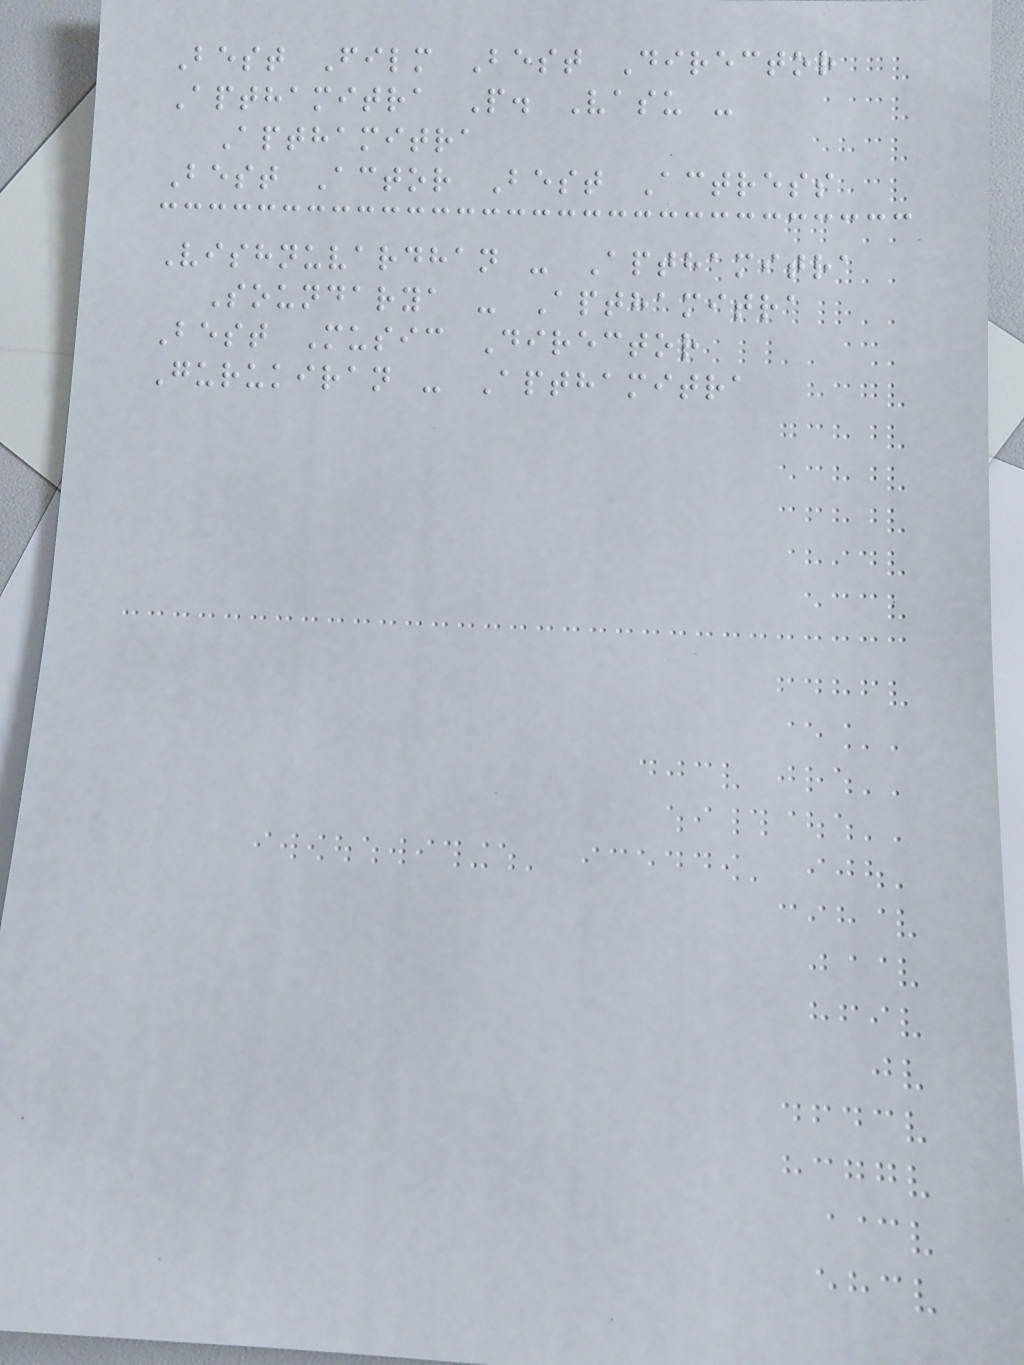Best Film Best Director
Apthamitra P. Vasu -
Apthamitra
Best Actor Best Actress
Vishnuvardhan - Apthamitra
Soundarya - Apthamitra
Best Music Director
Gurukiran - Apthamitra
